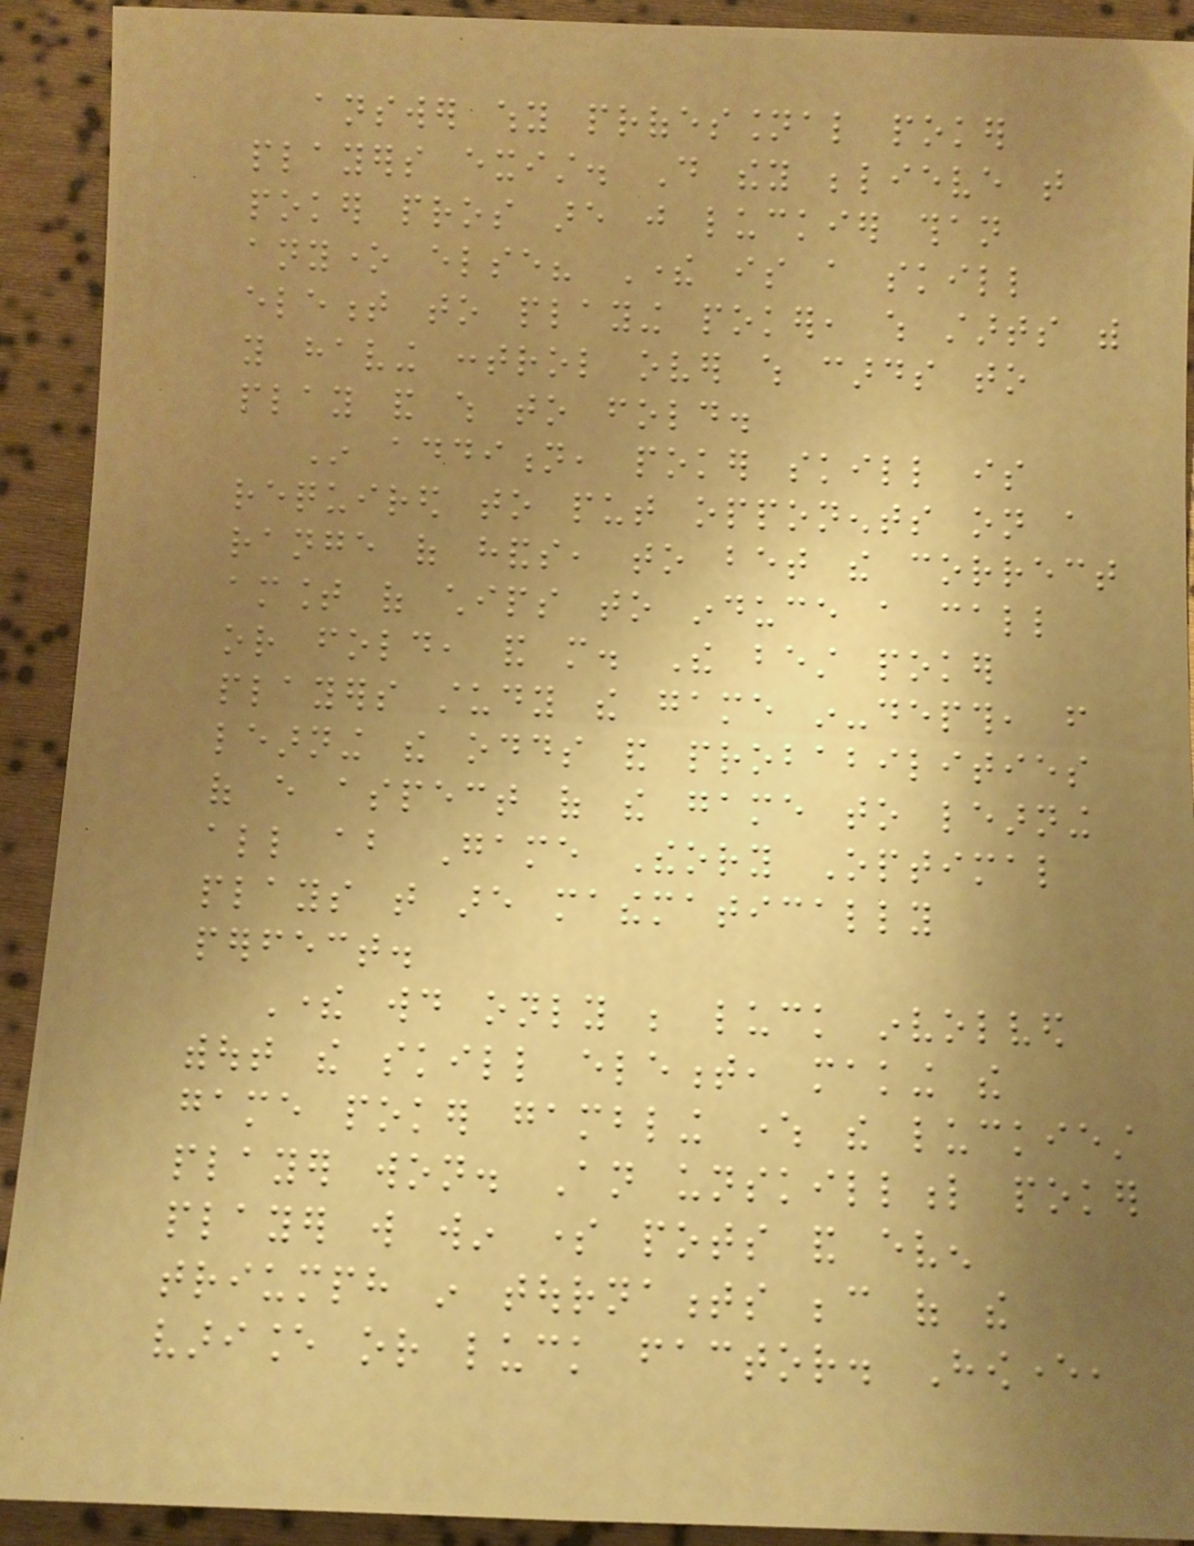answer why professional poker
players exist. Do they believe that
poker pros are just luckier than
anyone else? There is a skill
element to playing poker, which starts with
you having control over which cards to
play and which to fold.
In addition, poker skill is
required to put opponents on a
range of hands, to bet the correct
amount of chips to induce a call
or fold, and more. The best poker
players study the game in-depth, from
learning the odds and probabilities
of every aspect of the game to learning
all about Game Theory Optimal
plays that are mathematically
perfect.
There would only be luck involved
without the skill element, making the
game poker gambling where the luckiest
player won. An unskillful poker
player will win some pots and even
triumph in tournaments because of the
variance or luck factor. However,
